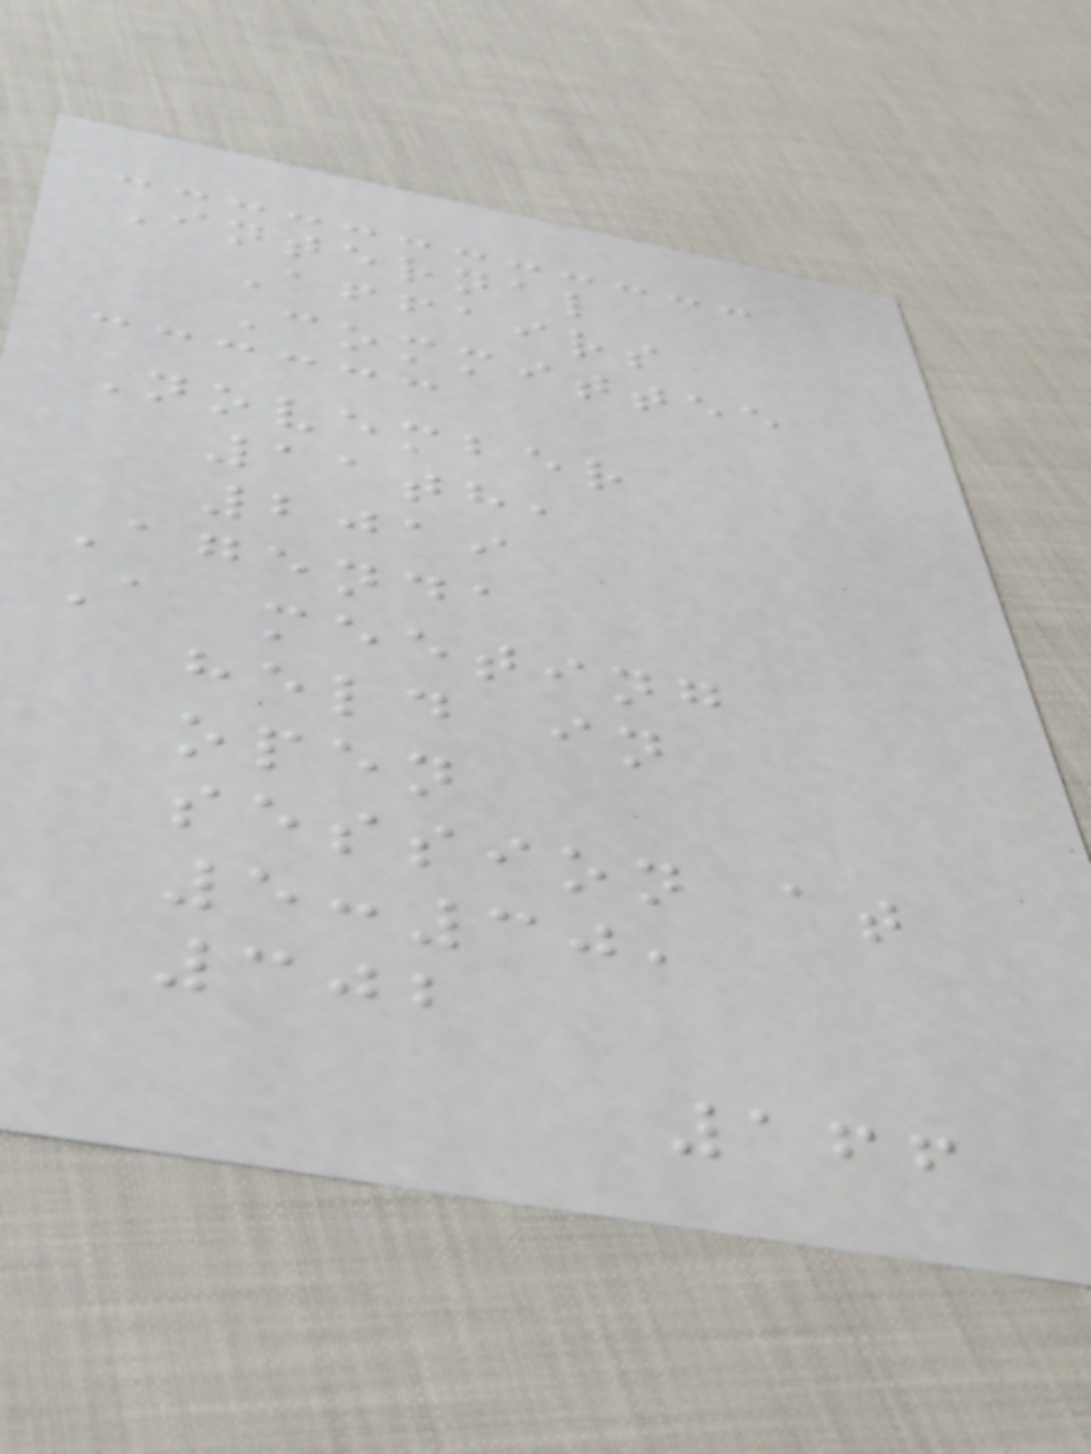Internal
Affairs
Committee
November
11th,
2019
Agenda
A meeting
held in
open
session at
5:30,
302
166
